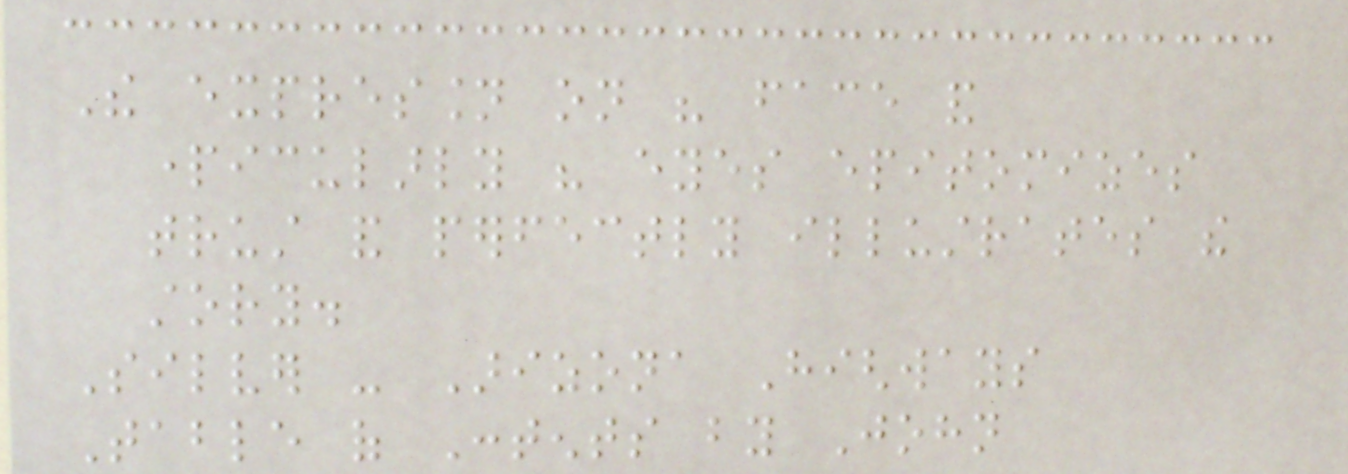The expression on his face and
particularly his eyes epitomizes
trust and perfectly illustrates the
story.
Silver - Arizona Highways
Table of Contents by John
